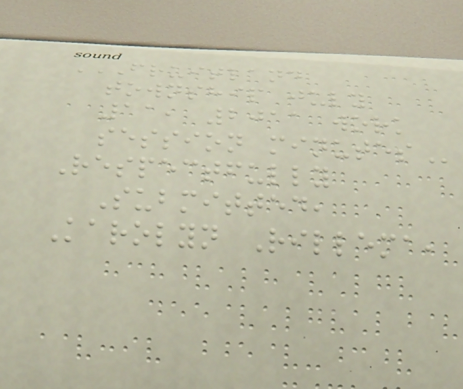FRUITLAND
TOWNSHIP JULY
11, 2011 WORK
SESSION MINUTES
Respectfully
Submitted,
Karolyn Rillema,
